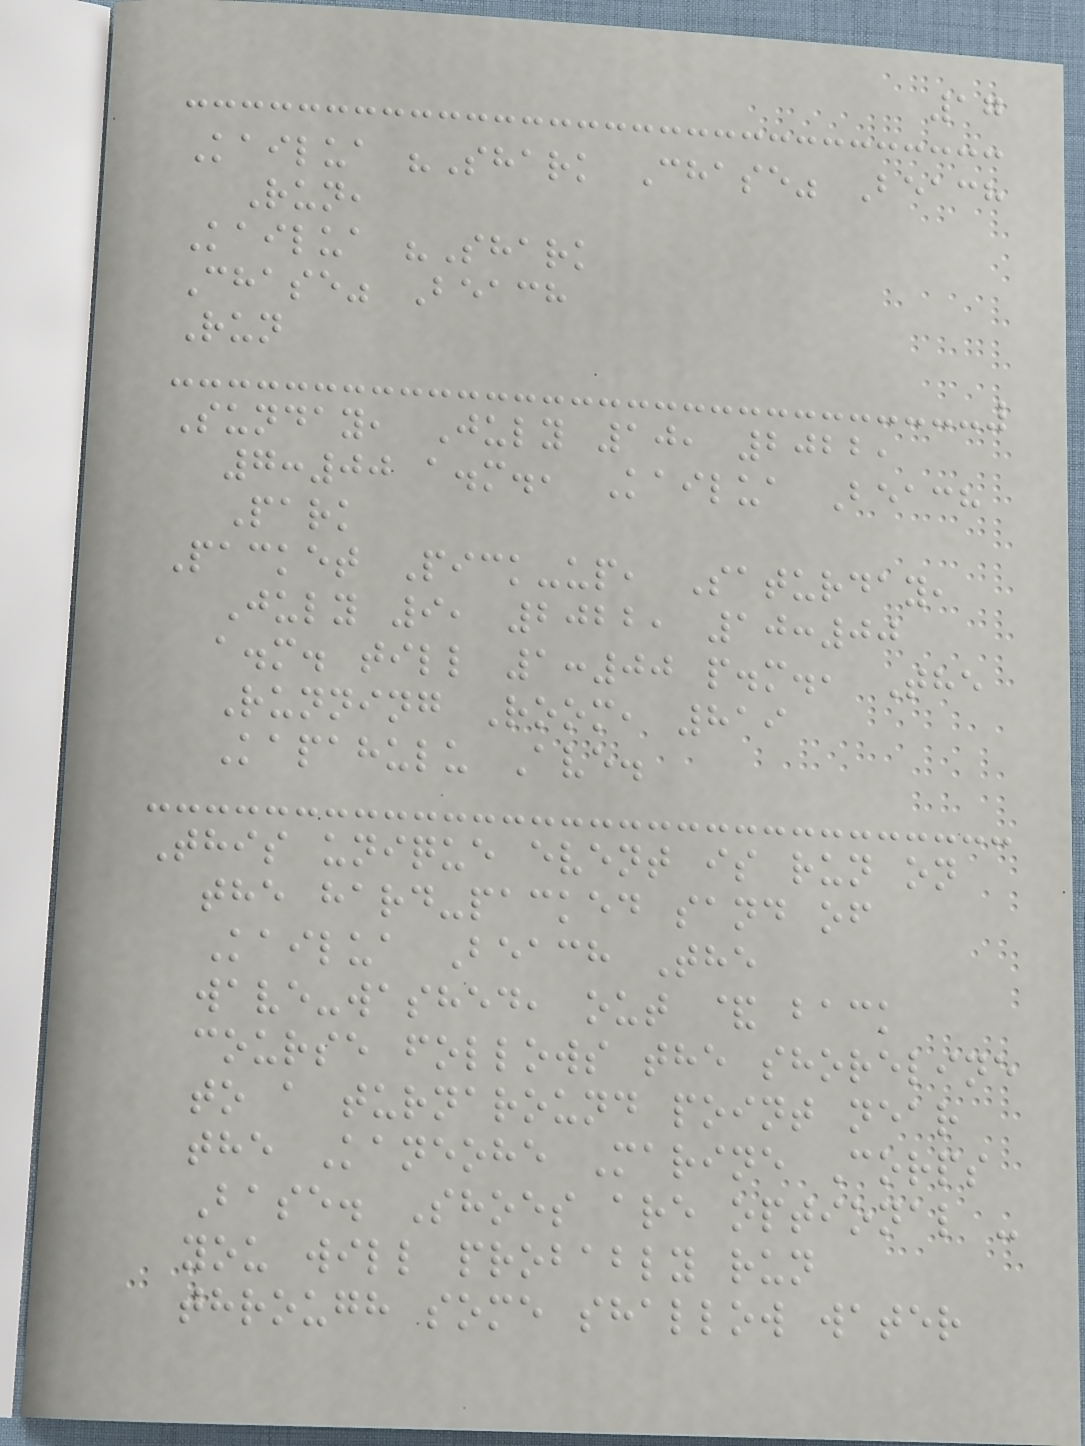17
Kailua "Shark Chase" Beach
Run,
Kailua "Shark
Chase" Beach
Run
Sunday, July 10, 2022,
7:00 a.m., Kailua Beach
Park
Packet Pick-up, Saturday,
July 9, 2022, 10:00
a.m. till 1:00 p.m., The
Running Room, 819
Kapahulu Ave.
This unique event is run on
the hard-packed sand of
Kailua Beach The
wave-washed, out & back
course follows the shoreline
to a turnaround point near
the Kaneohe Marine Corps
Base. Shoes are optional -
you will probably run
through some shallow water
